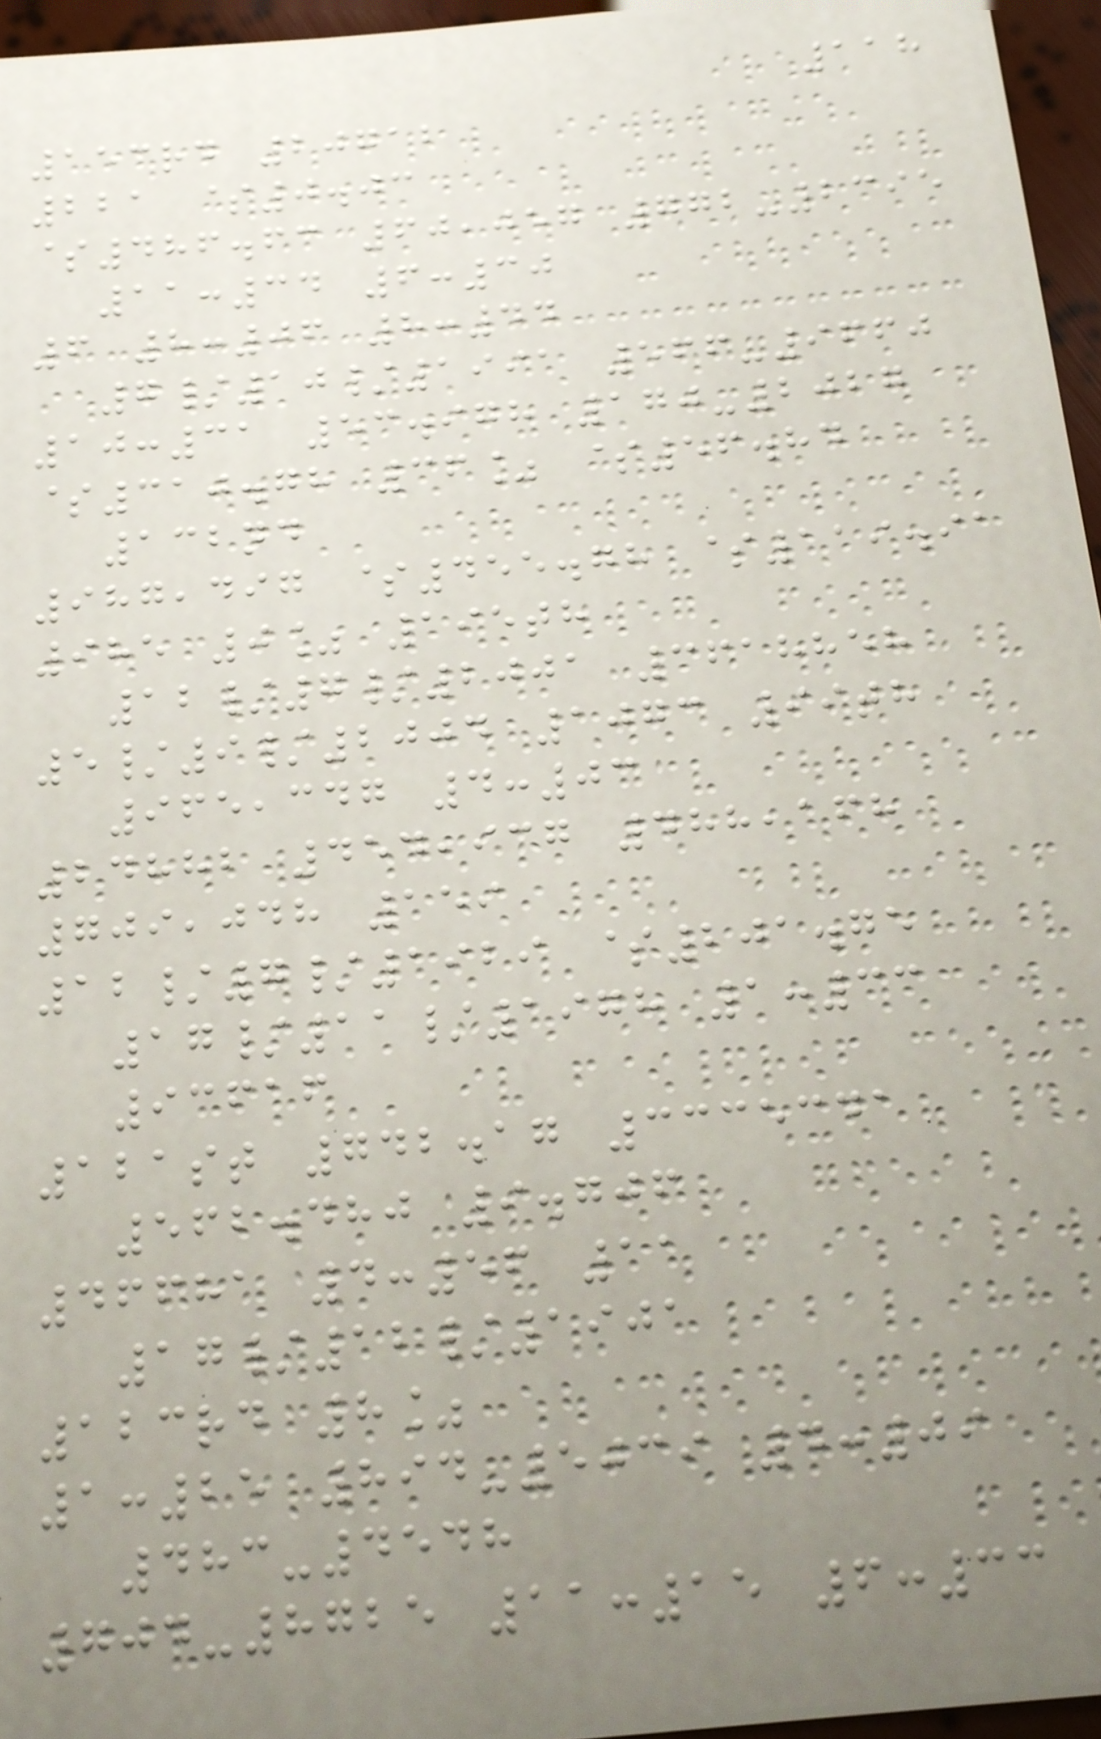118
153rd 20712
221 $0.03
$486.63 60,057 772-2395
11:34 6:30
6 8:06 8:44
7/10/1991 566-9660
10:31 53.978 170-2027
$310.78 36% $56.84
132nd
987,497 $455.78 $119.91
985 0% 195th
12/7/2001 3618858
5/9/2004 1073 99th
965,347 4:03
24882 454,937 488,168
709,048 159
12/7/1929 $201.75
17/11/1978 1:33
93616
121st 742.17 3335341
562.480 9.706
46681 4:56 11
17/12/1901
123rd 8%
1:25 894-5039 4:09
483-4548
704-8725 11:15 6:33
